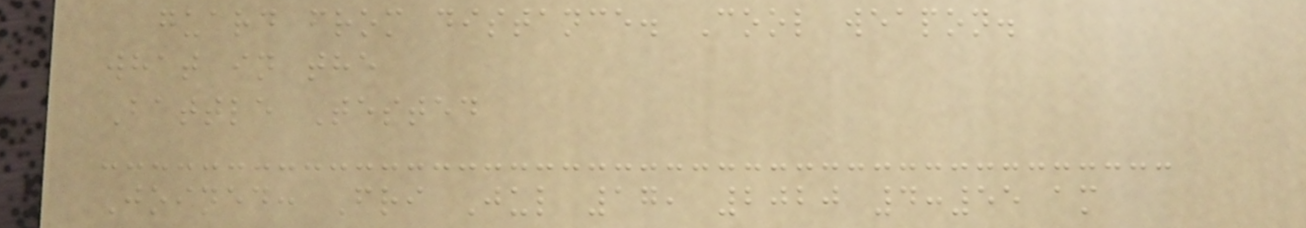guard from distance. Cool weapon.
what in the
Battle Tested
Joined: Fri Jul 17, 2020 4:55 am
